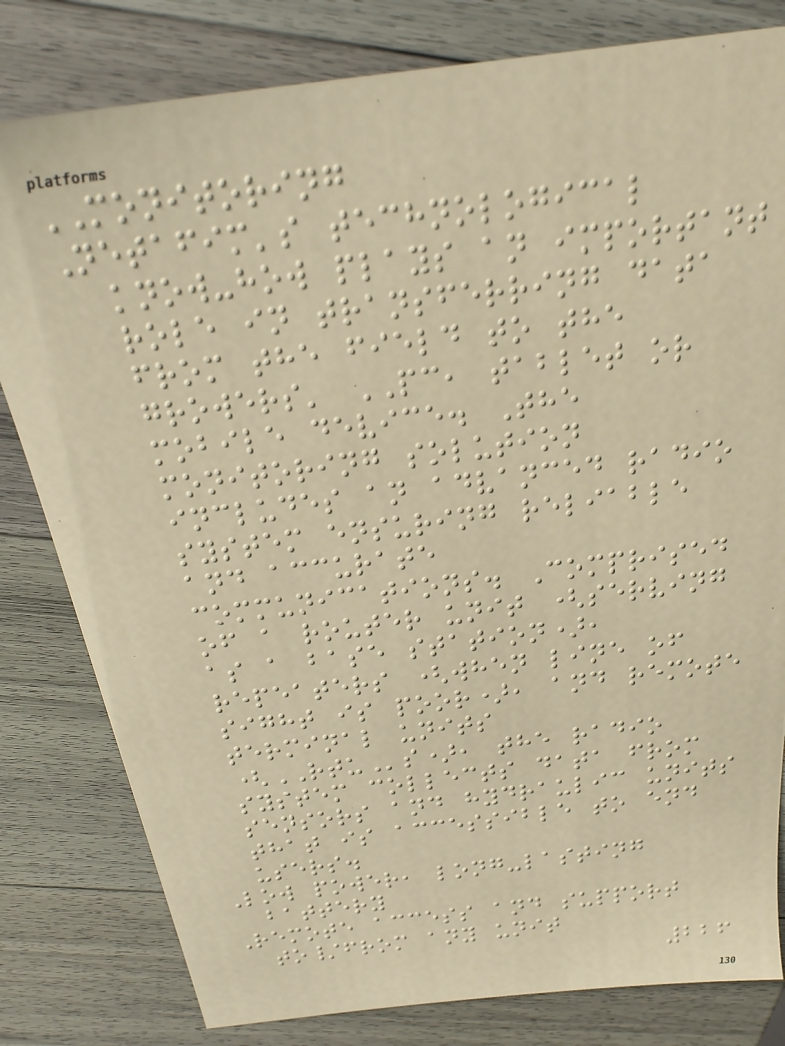MONITORING
Netafim's technological
know-how plays an important
role in transferring data
from the field to the
growers' PC, tablet or
mobile device. The
monitoring solution
includes an advanced radio
system ensuring reliable
and accurate
communications. Comprised
of a router unit (serving
as a base station),
repeaters (when line of
sight is poor), and remote
terminal units
(RTUs), the radio
system collects data from
sensors and hydraulic units
that is accessible to end
users.
Low power, long-lasting
battery
Remote access and support
to/from any unit
226
